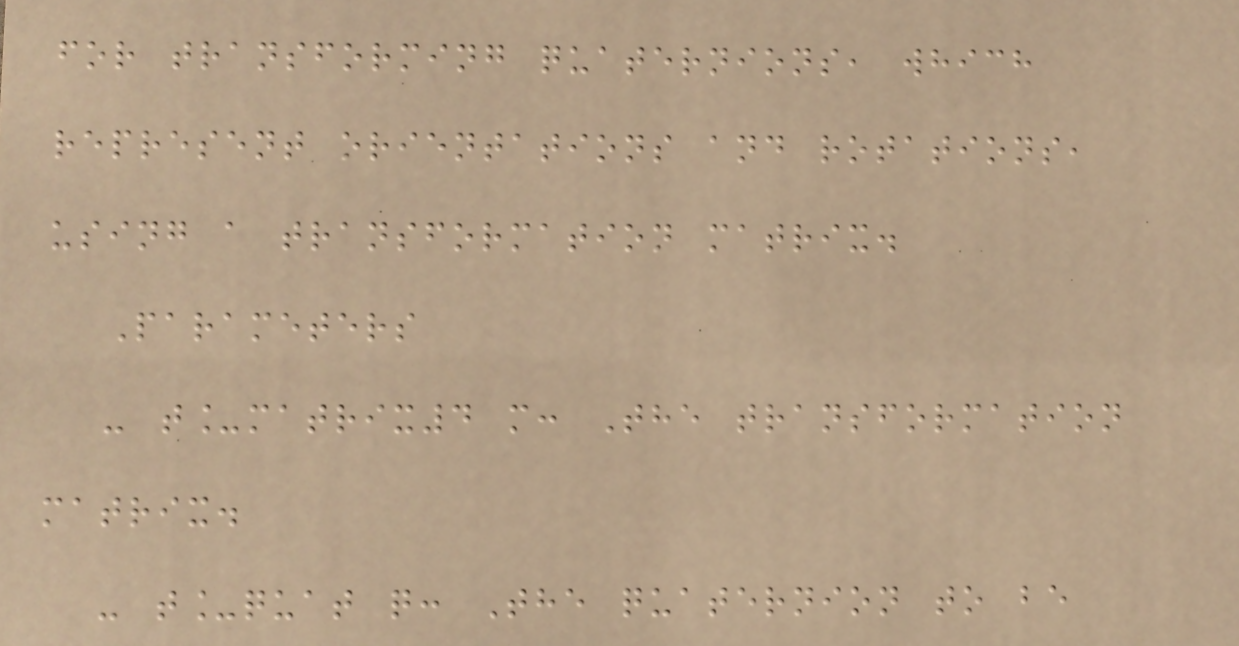for transforming quaternions, which
represent orientations and rotations,
using a transformation matrix.
Parameters
- t_matrix4 m: The transformation
matrix.
- t_quat q: The quaternion to be
